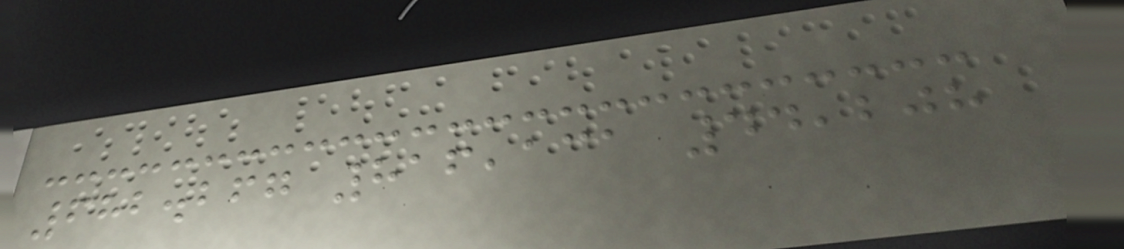682.267 816,131 44,208
